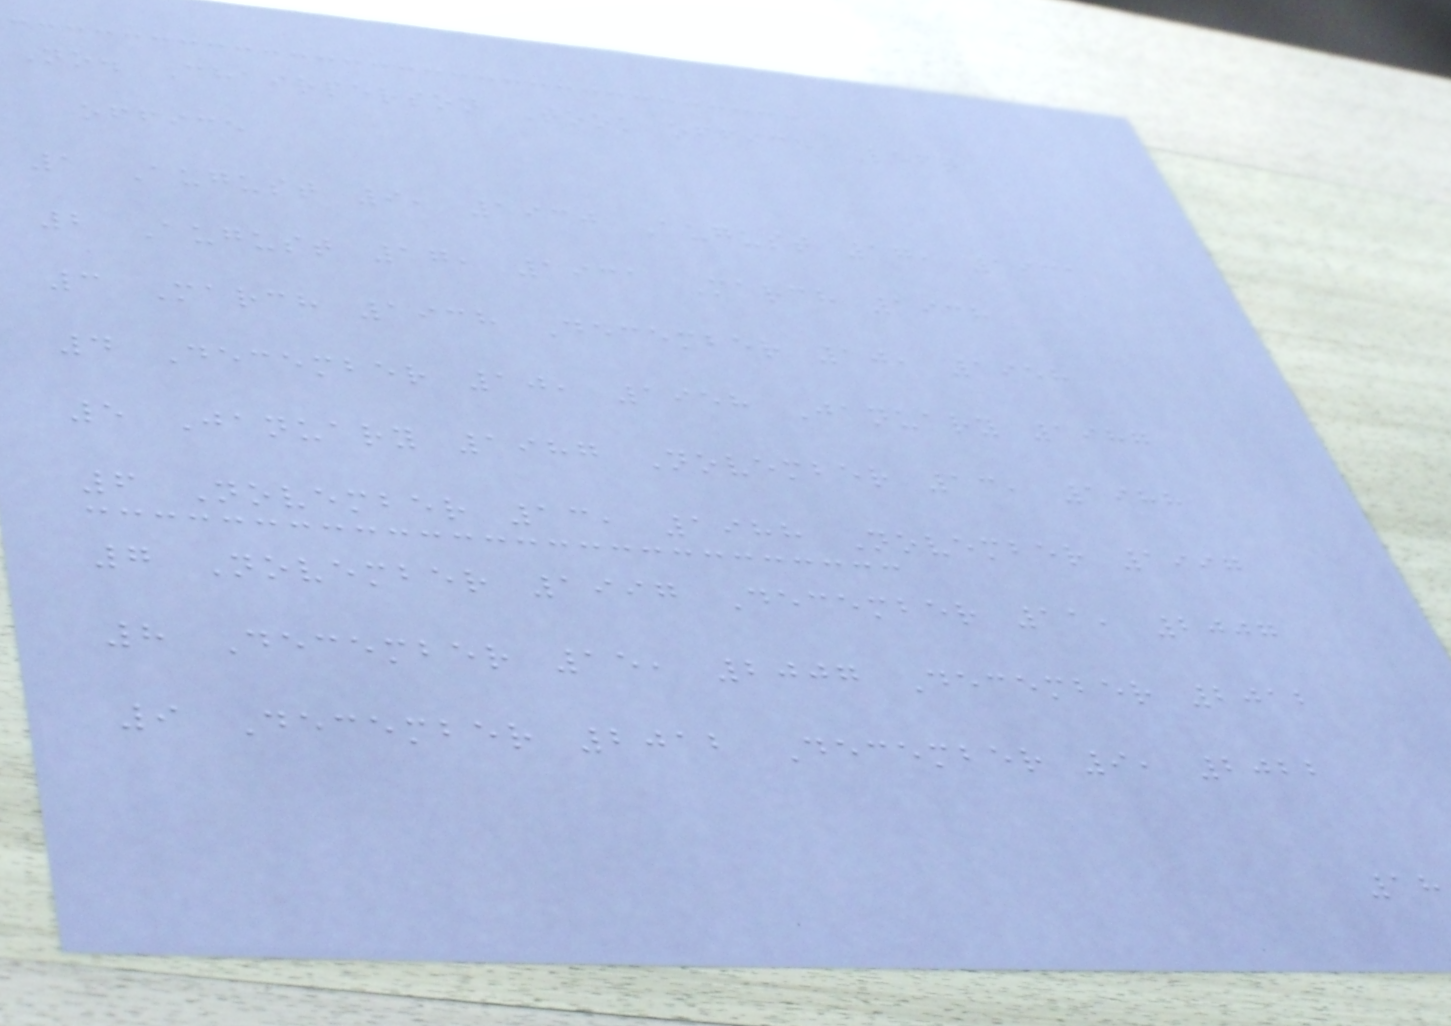No. Chairperson Took office Left
office
1 August 9, 1930 August 17, 1931
2 August 17, 1931 March 1938
3 March 1938 December 10, 1958
4 December 10, 1958 January 1987
5 January 1987 November 13, 1988
6 November 13, 1988 November 1997
7 November 1997 December 11, 2007
8 December 15, 2007 December 2012
9 December 2012 December 9, 2022
18
